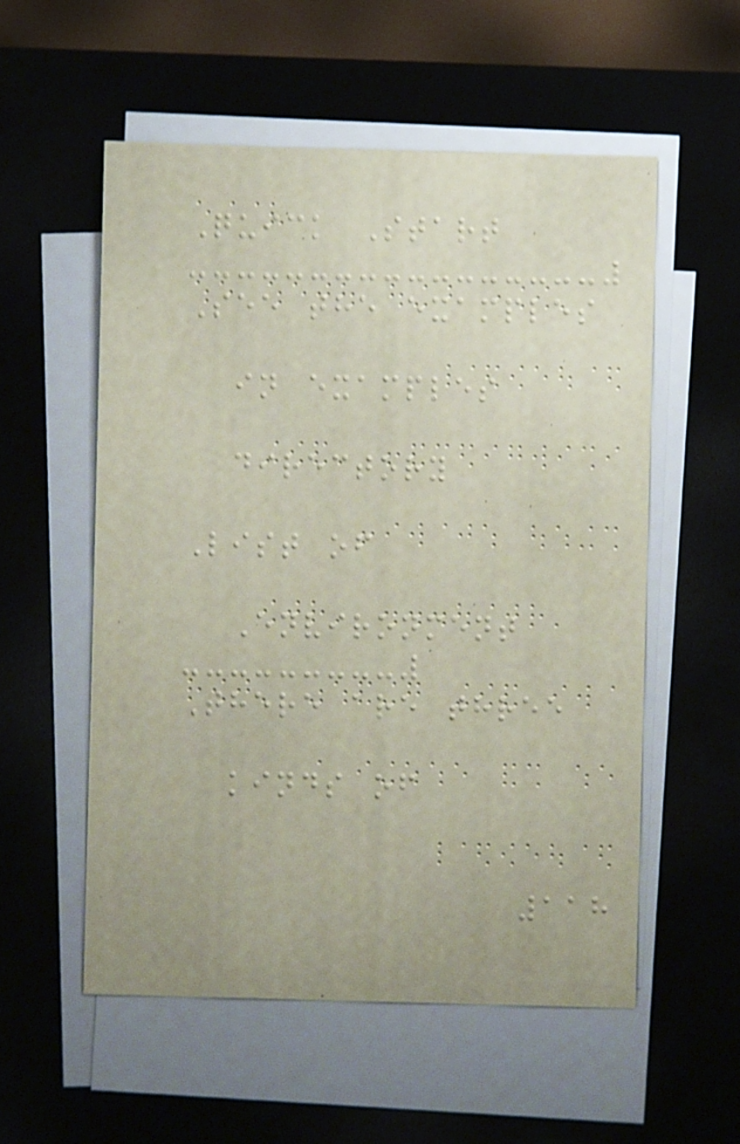Quick Start
See the examples
in examples
directory
List of
Environment
There are three
kinds of
118
